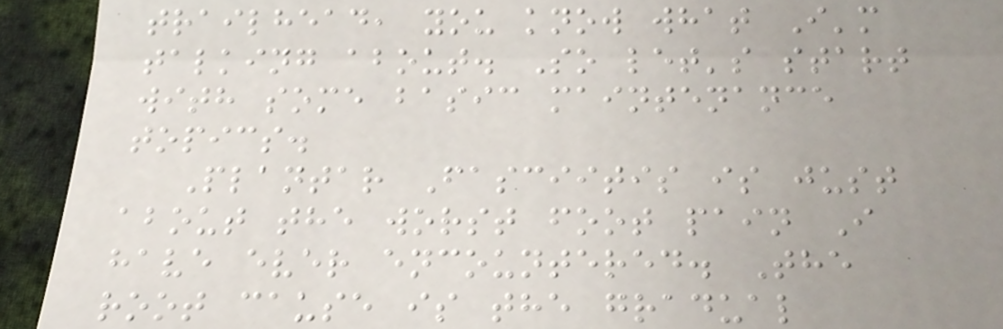trailhead, you know what I'm
talking about. So let's start
with some basic maintenance
topics.
Plantar Fasciitis is just
about the worst foot pain I
have ever encountered. The
root cause is the gradual
